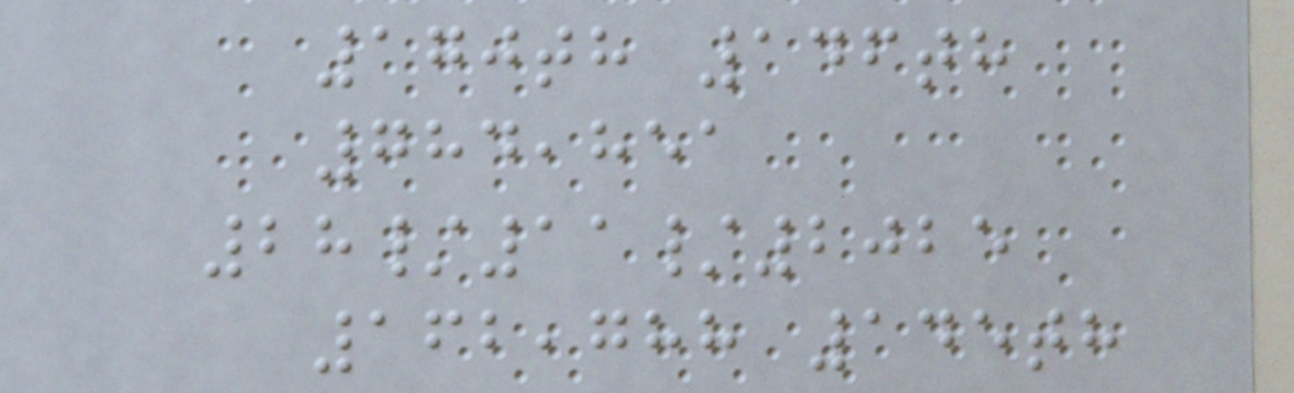170th 146th
784,851
28/11/2025
162,788 145th
